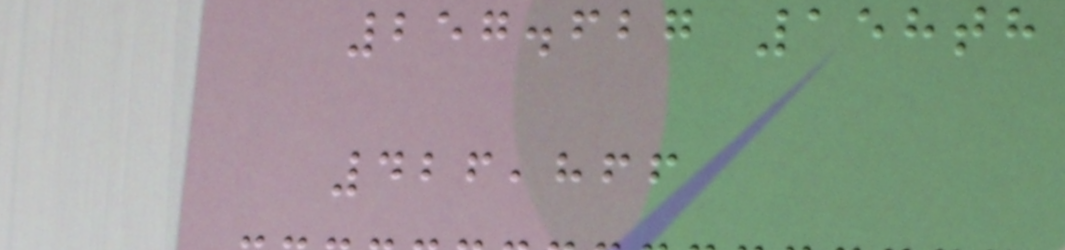257.627 158th
426,866
